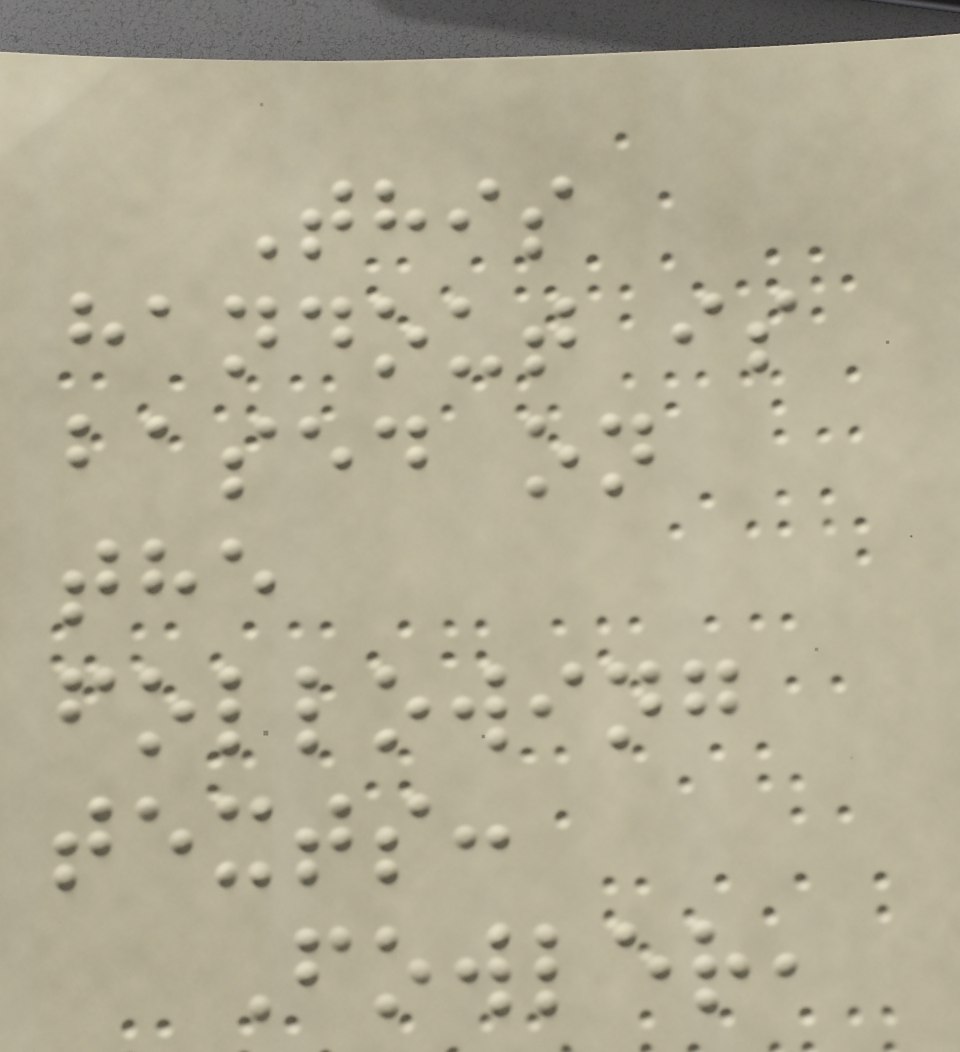This
handout is
based on
the
following
texts:
Fowler,
